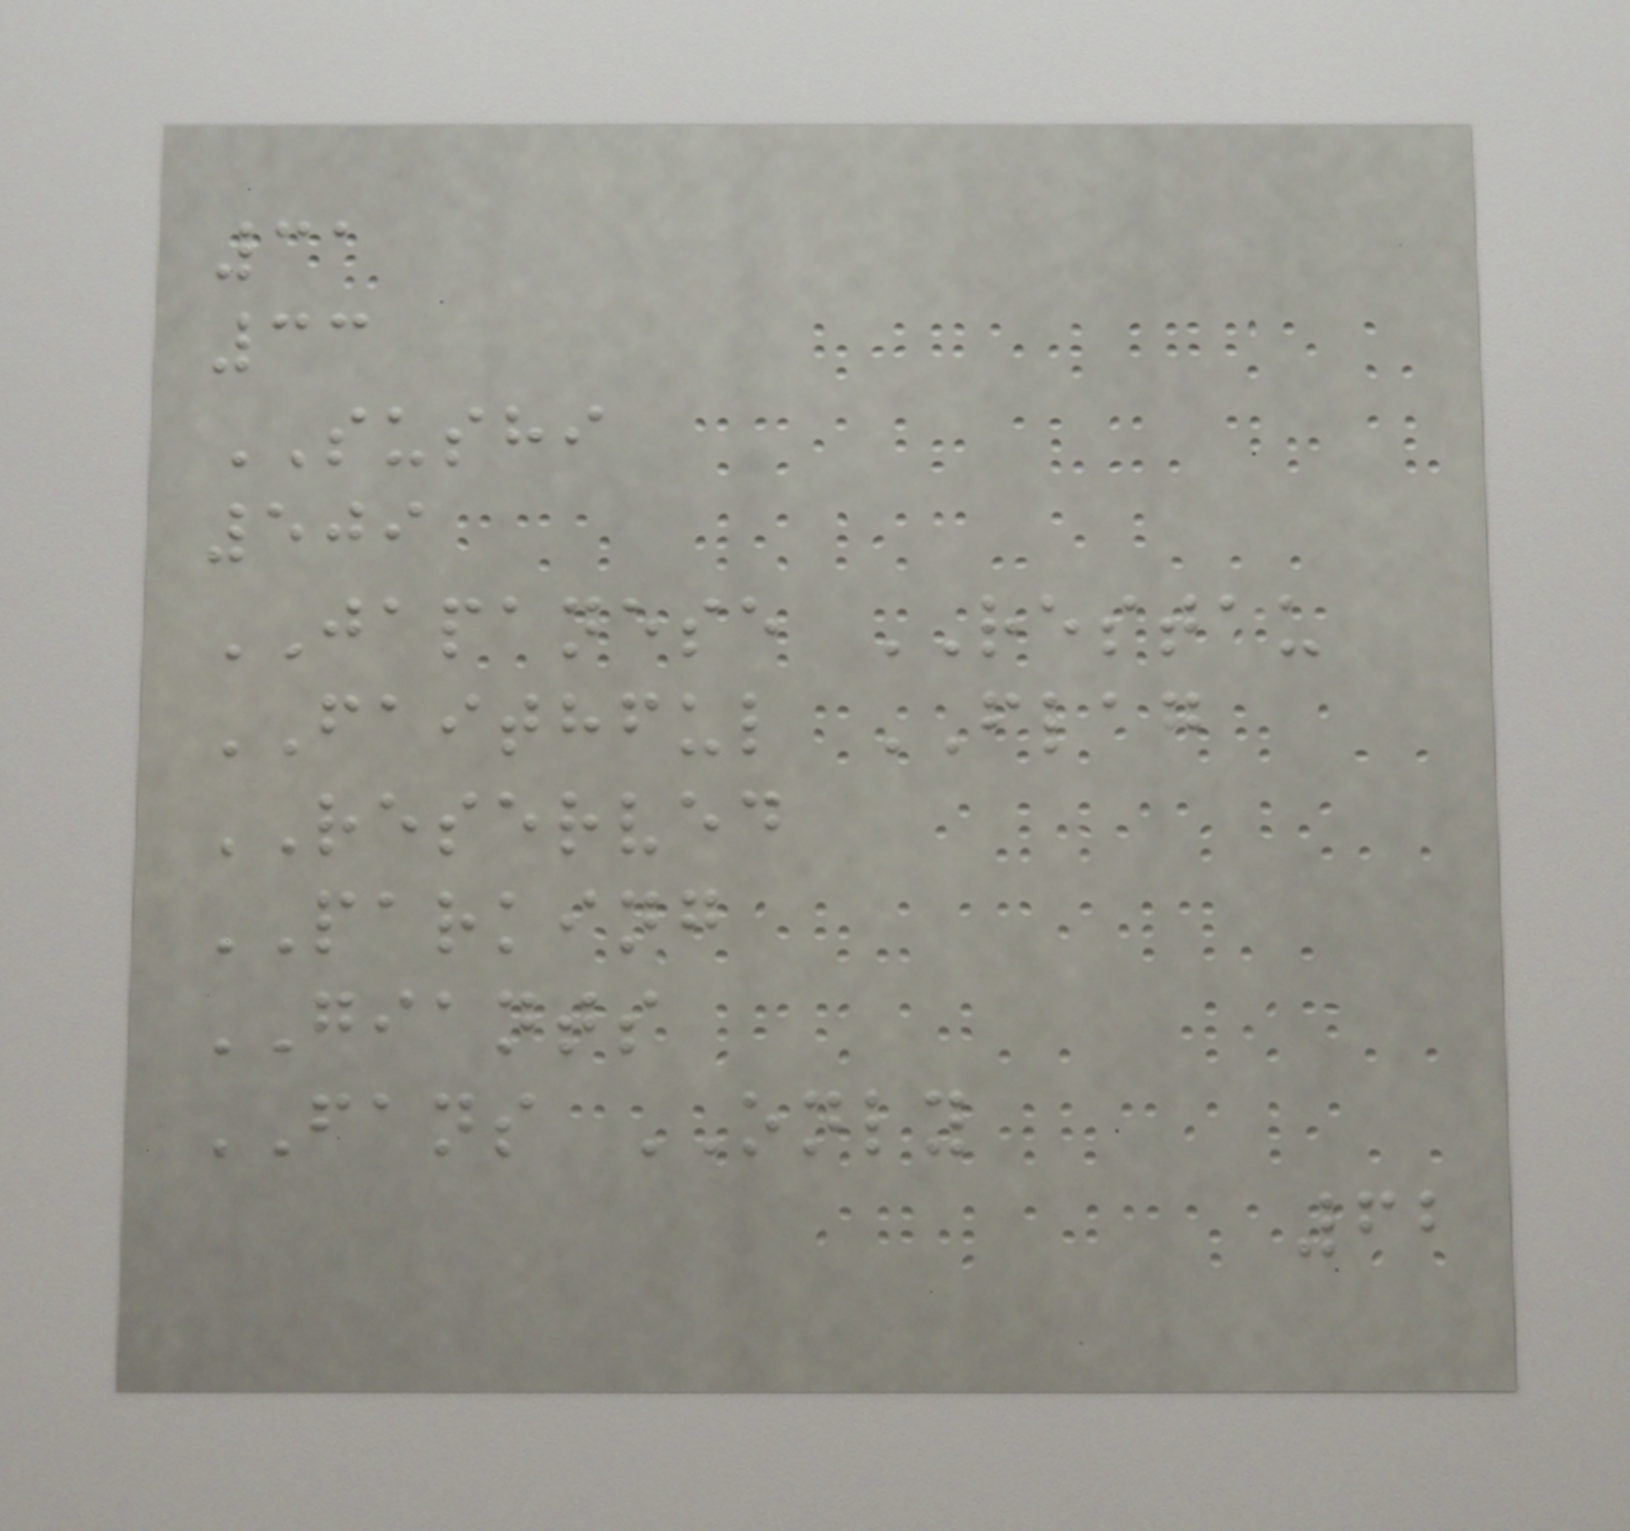31
33
SUSHI
509
JAPANESE RESTAU
FAITHFUL FLAG
RESERVED
PARKING
GIANTS
FANS ONLY
62
